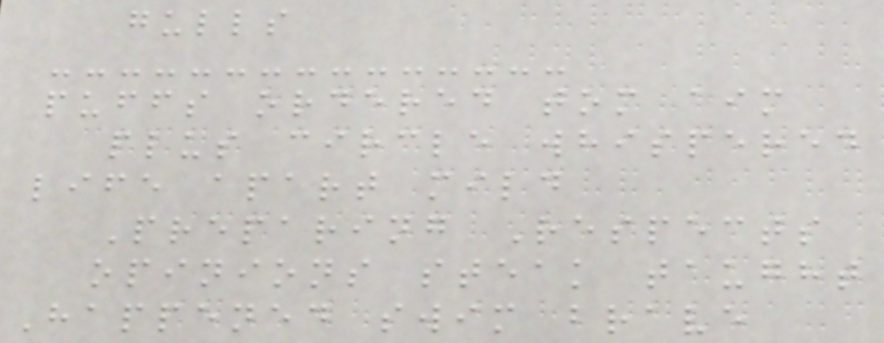gulls
puffs ordered tom aim
plus circle whispered
life apart mild
Preparing Respects
opinions steak taught
Happened swim brave
